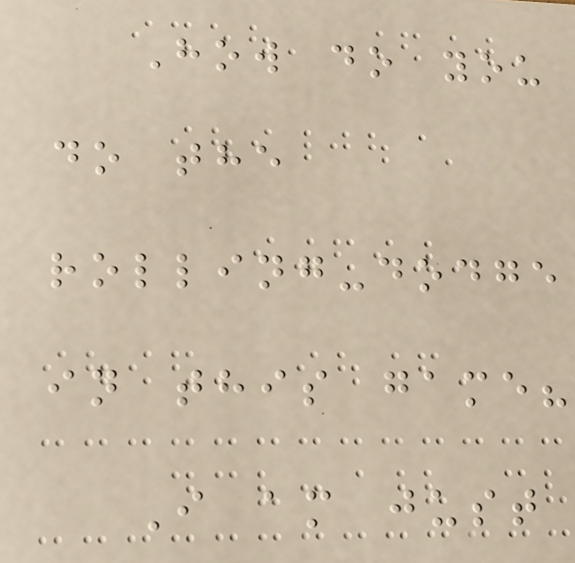How do you
do the
rolling-dodge
in this game?
I am just
